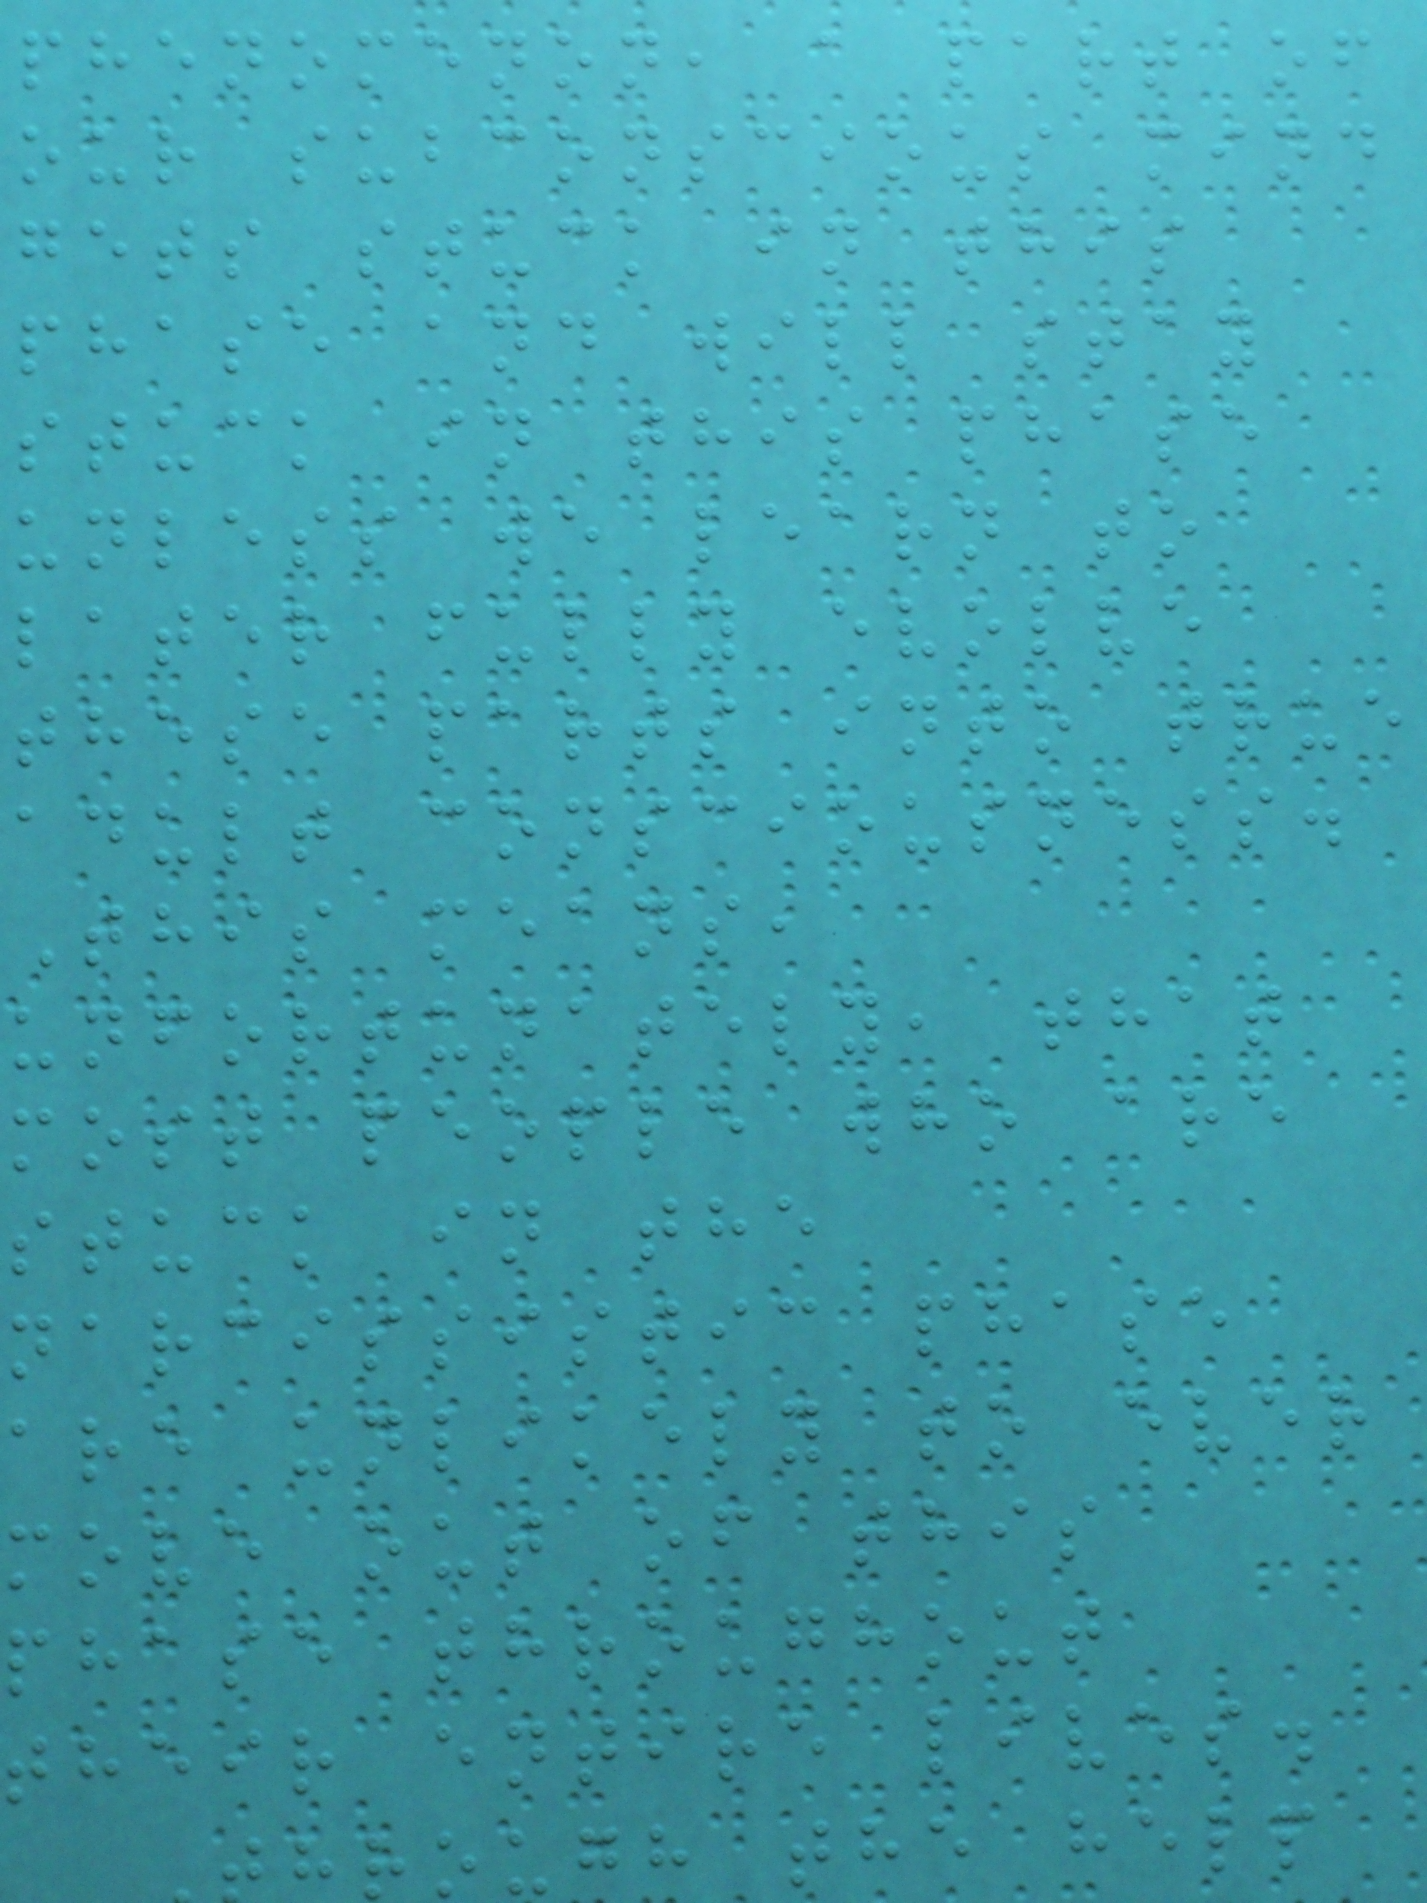phenomenon, a part of
our subconscious mind
gets stuck in this
phase and will stay
stuck in this phase
unless we learn to
later fully evolve
these parts into true
adult consciousness.
This means,
unfortunately, that
most people who are
stuck in the
narcissistic phase
are unlikely to ever
move out of this
phase throughout
their entire lives.
rough the help
